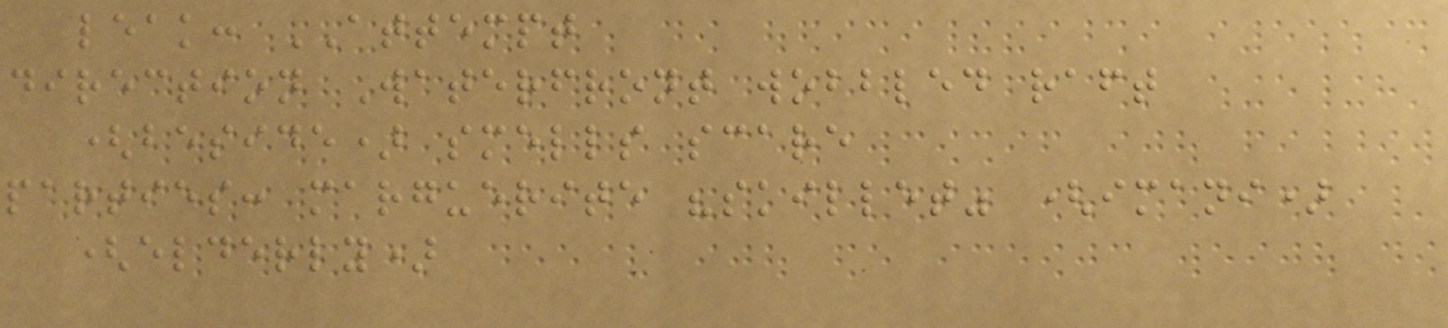leak: ATTEMPT
direction Waterfront wobbled raft
(beside) smells scare
parties: marguerite "skillet" (imani)
(elderly)
